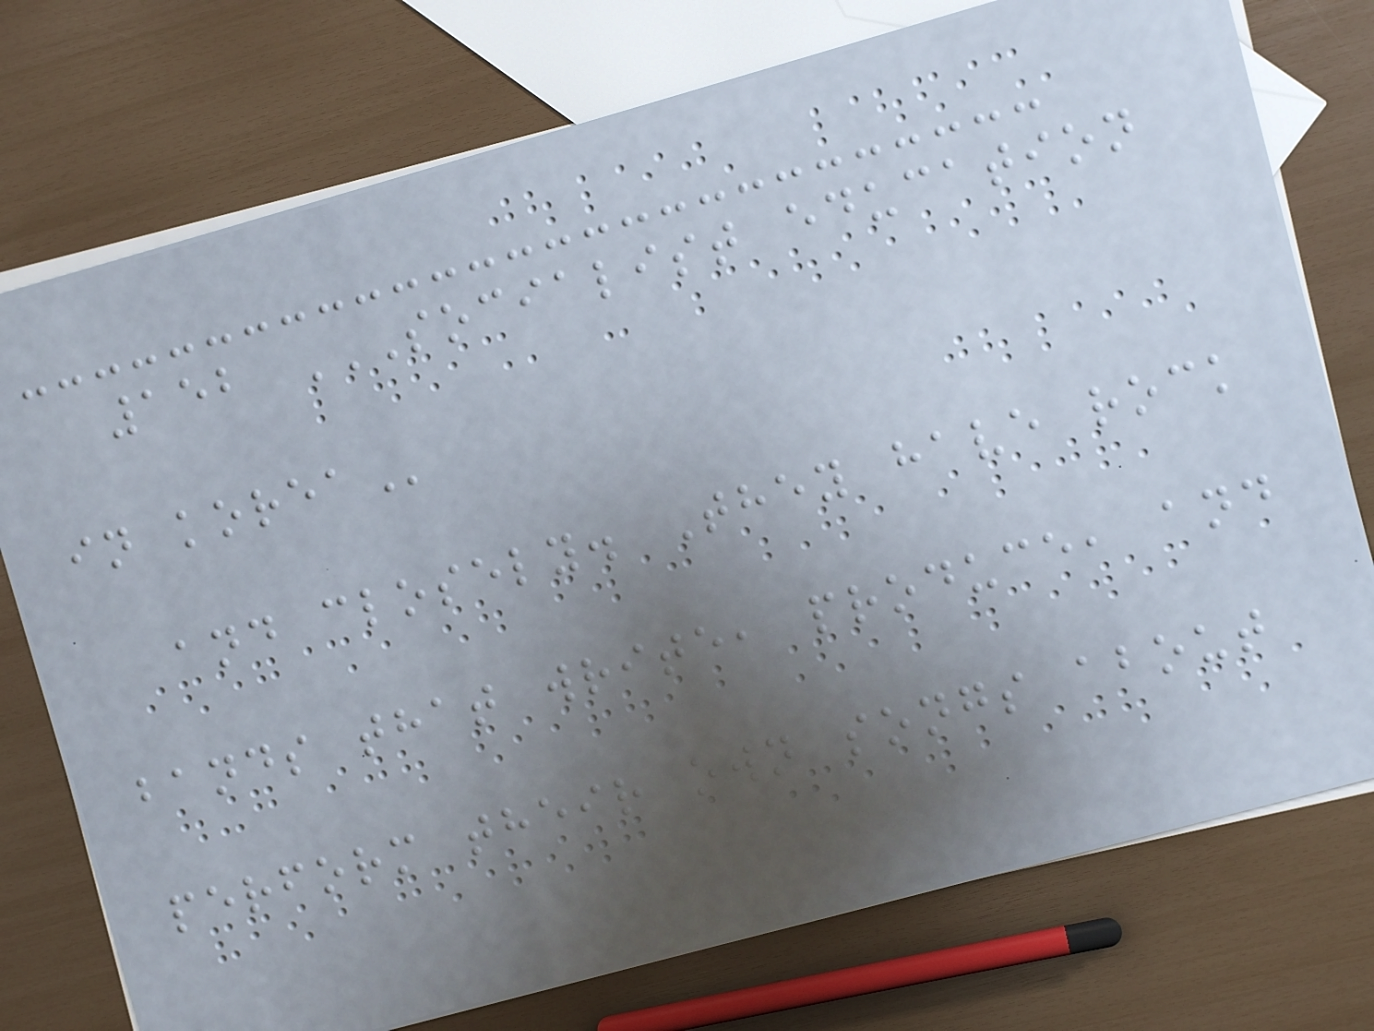152 SOCIALIST EDUCATION
IN KOREA
and closely. They have rock
bands that write, produce, and
perform their own songs about
